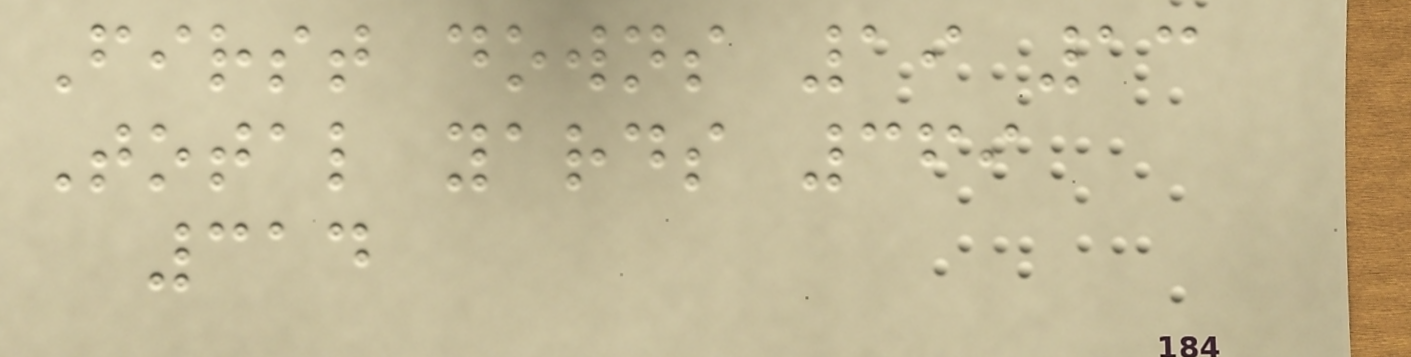First downs 19 13
Total yards 369
314
